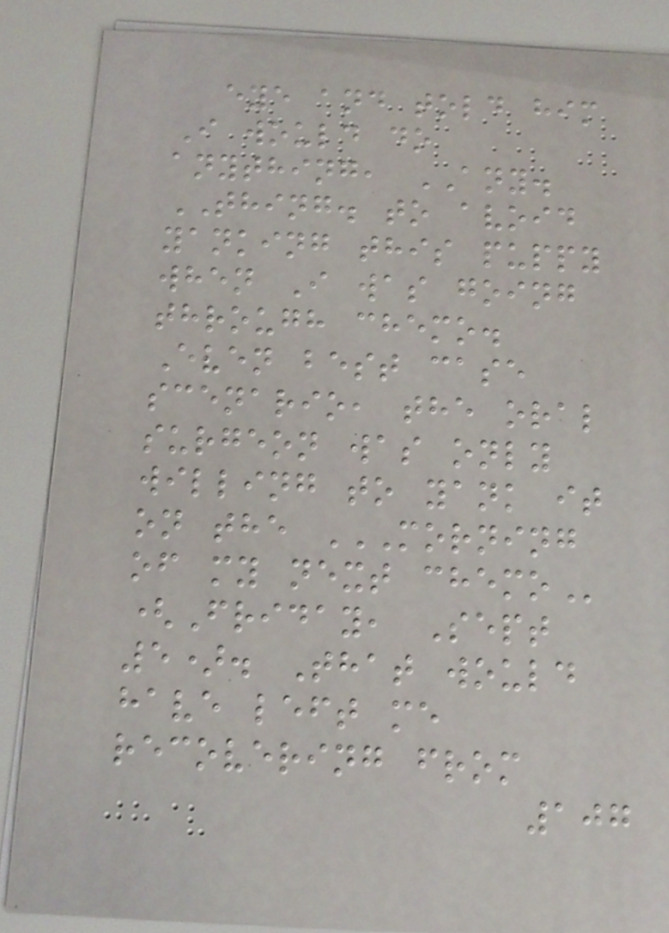eye and told him
I would do
anything, ANY.
THING. to avoid
yanking this puppy
when I was going
through chemo.
Even best case
scenario, the oral
surgeon was only
willing to yank it
on the MORNING
OF MY NEXT CHEMO
(Friday, Sept
5). That would
have left me
recovering from
107
